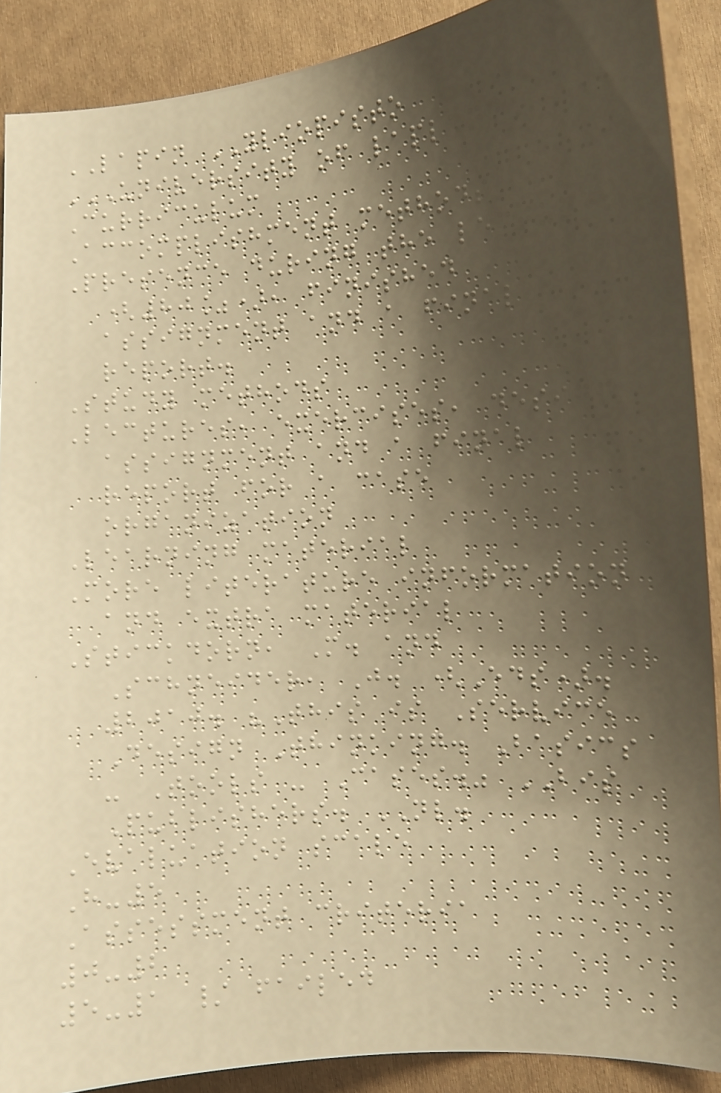LAPIN YLIOPISTO
UNIVERSITY OF LAPLAND
Curriculum
Accomplishment methods
Presence during the lectures
(80%), finished
assignment and a final
report.
Study methods
Lectures, exercises, design
assignment and a final
report for a case
organization
Learning material
More literature information
and extra material
Stickdorn, M. and
Schneider, J. (Eds).
2010. "This is Service
Design Thinking. Basics
- Tools - Cases." BIS
Publishers. NL.
Evaluation scale
H-5
Assessment criteria
0-2
5-1 / failed
